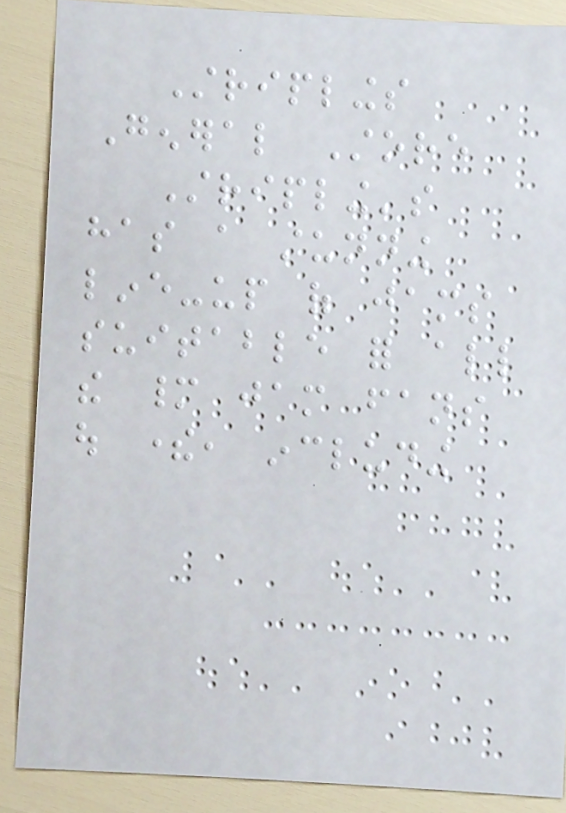Striplings
General Store
Stripling's
has a stunning
line-up of jams
suitable for all
the many jam fans
out there, including
